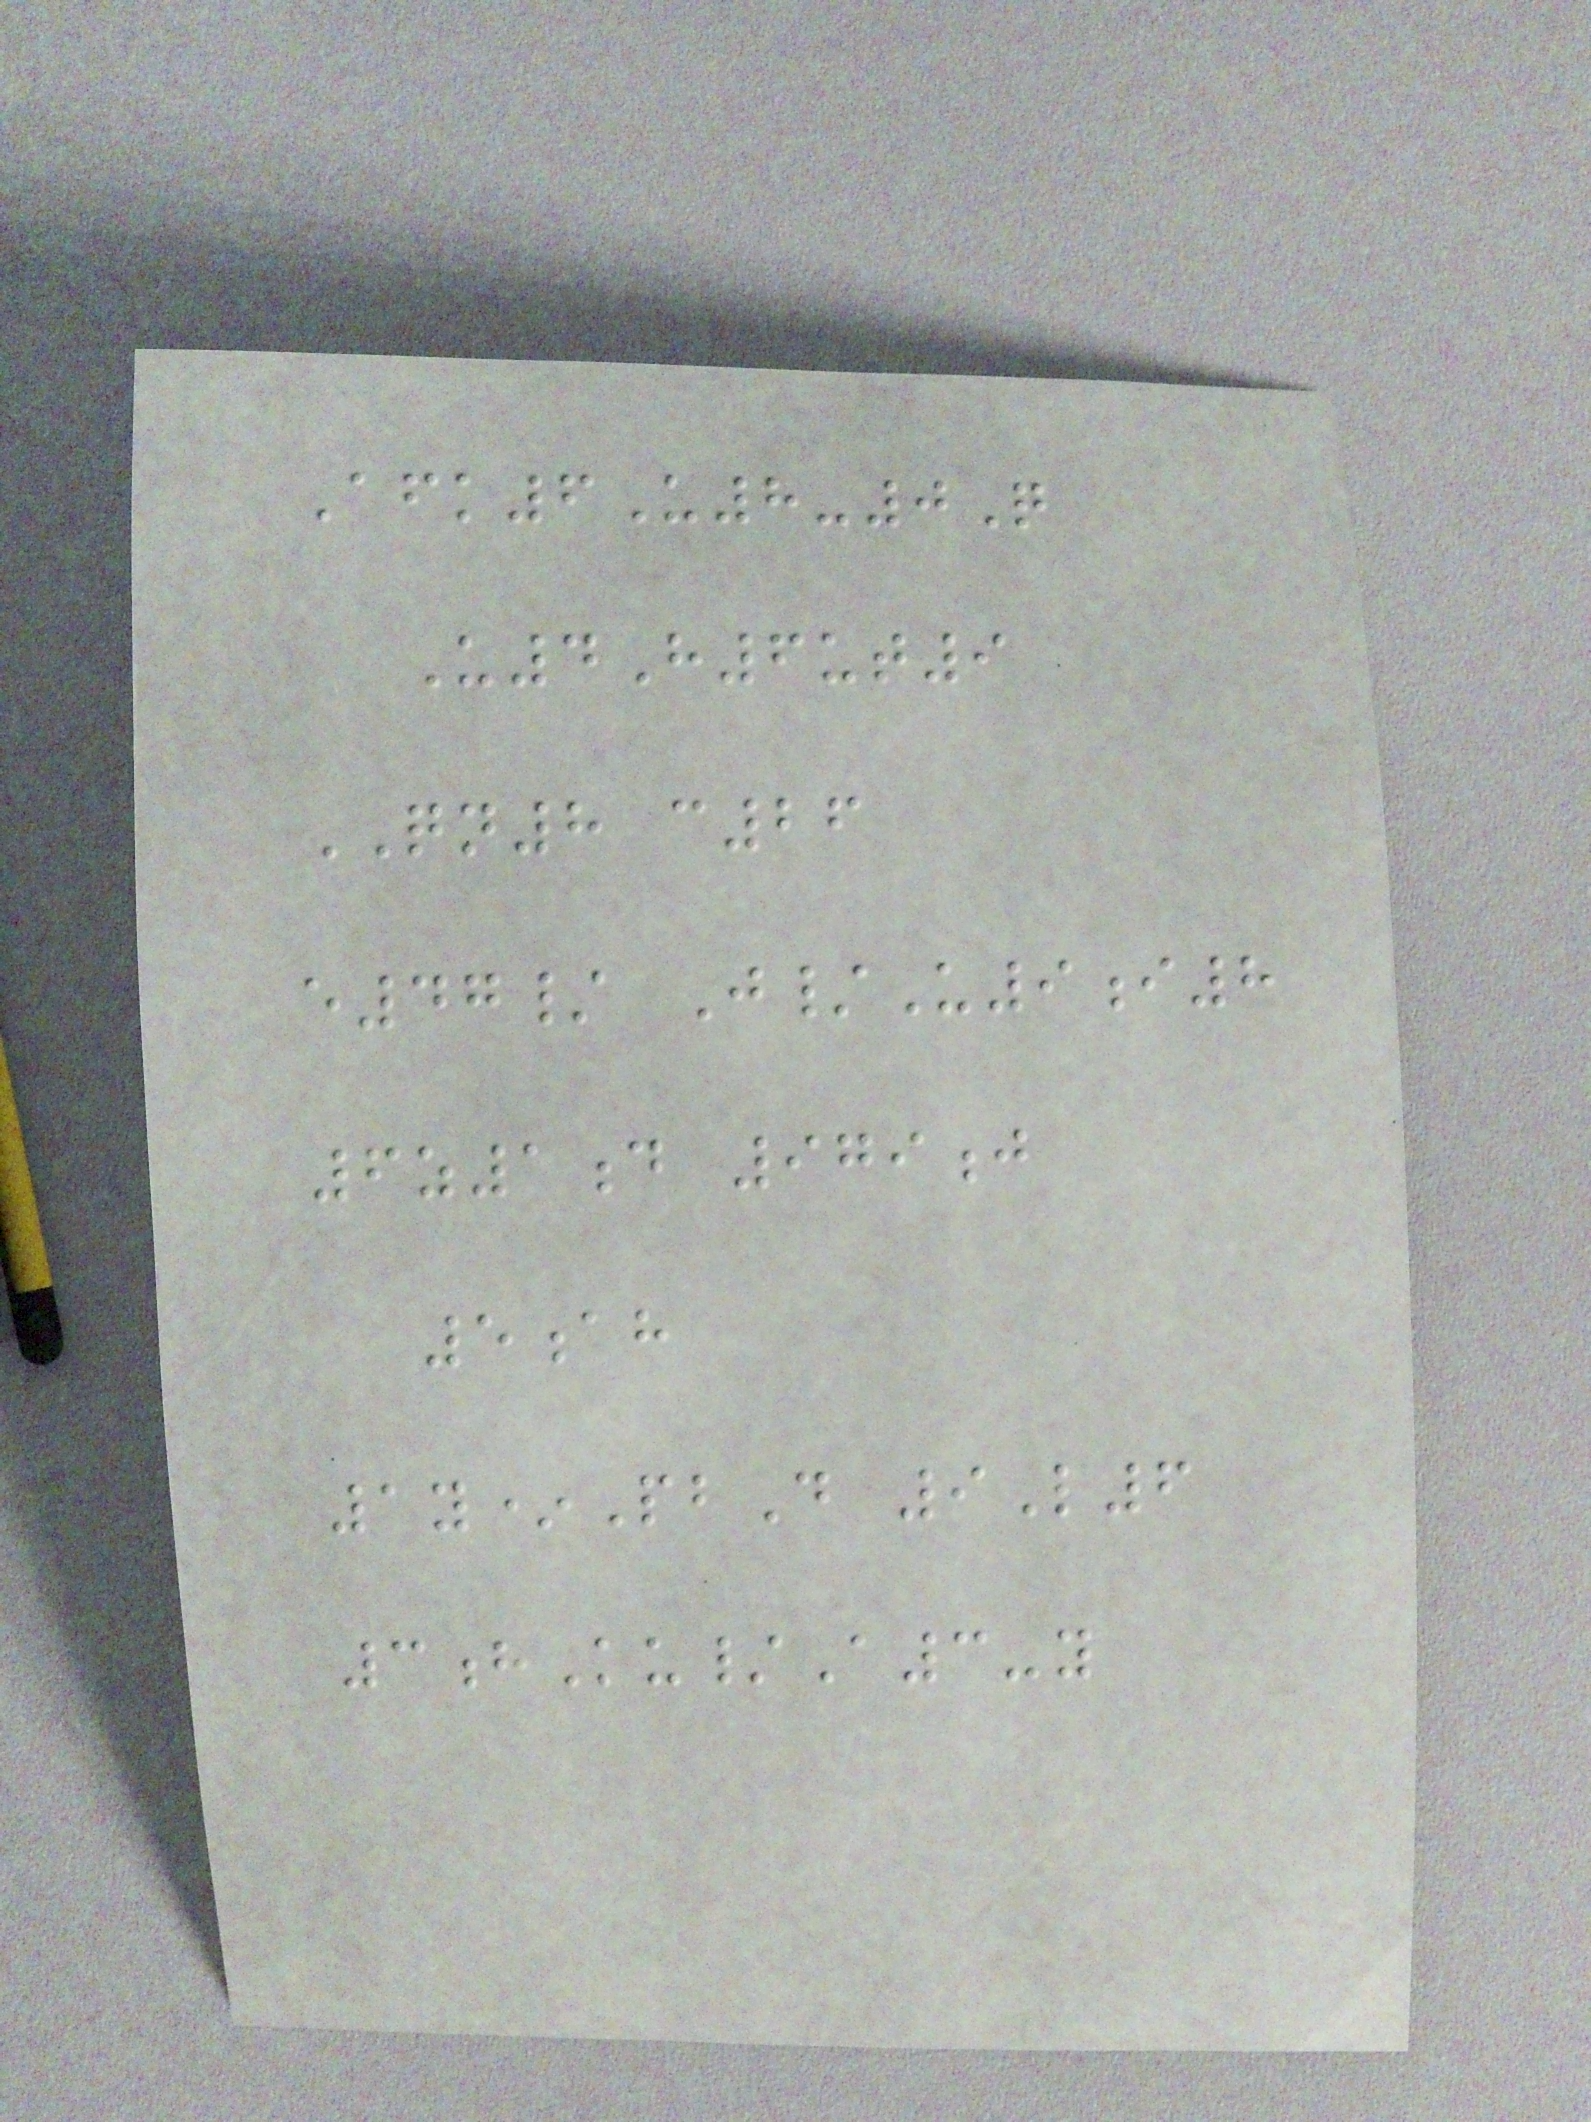Afk6U8-0Q
U4H6ut9
QN8 c26
e47/ J/U9i8
6z1d 979j
5ah
1y*PbD 9L6
3hKu/A3-y
